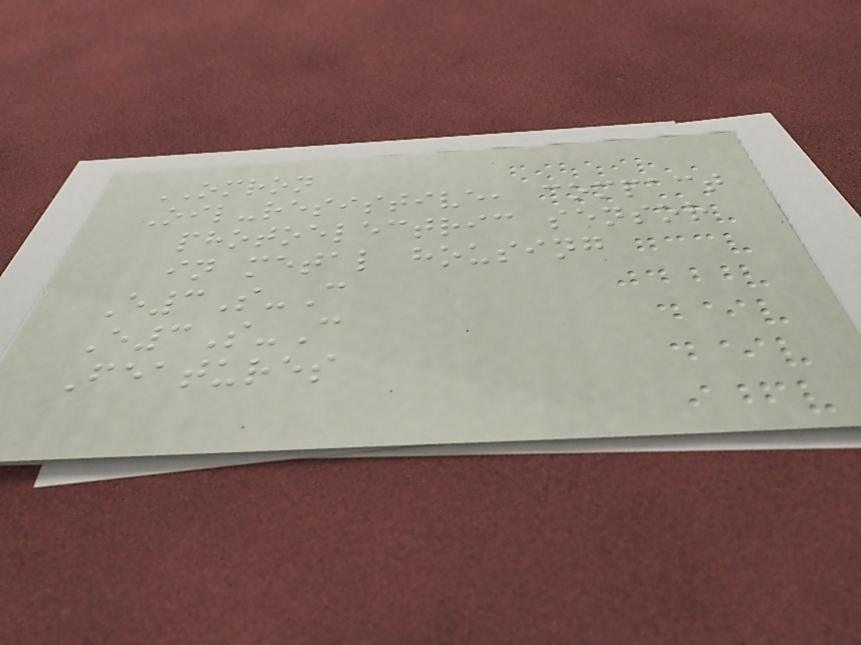OMRON
Oil-resistive, compact
photoelectric sensor
in metal housing
E3S-C
E3S-C
Features
